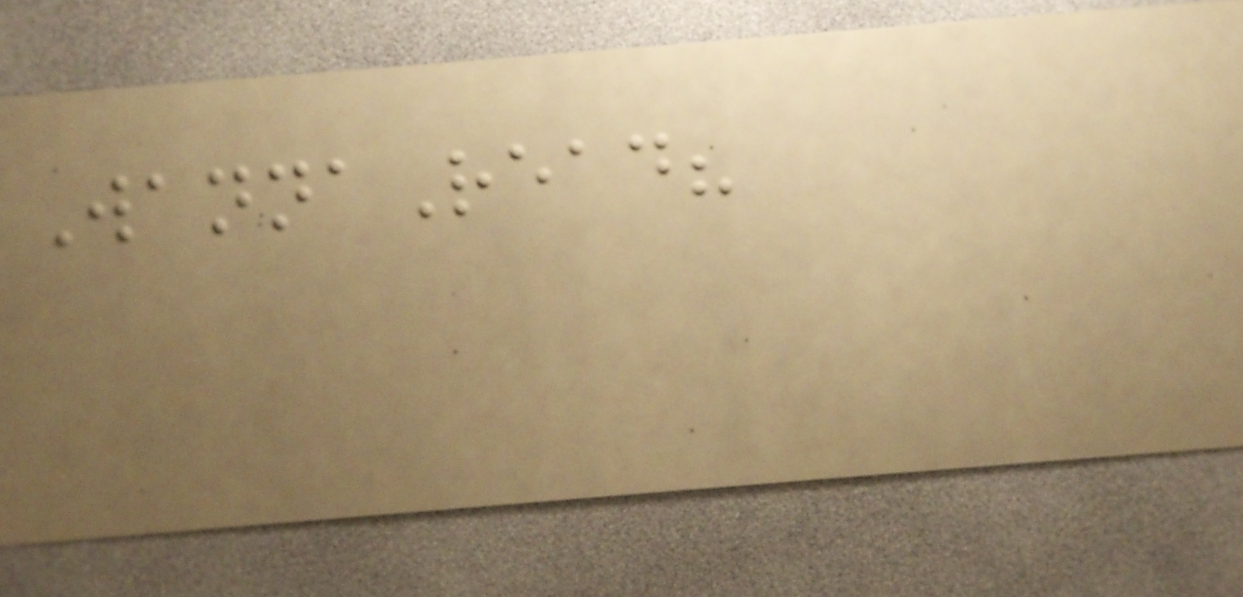WannaRead?
